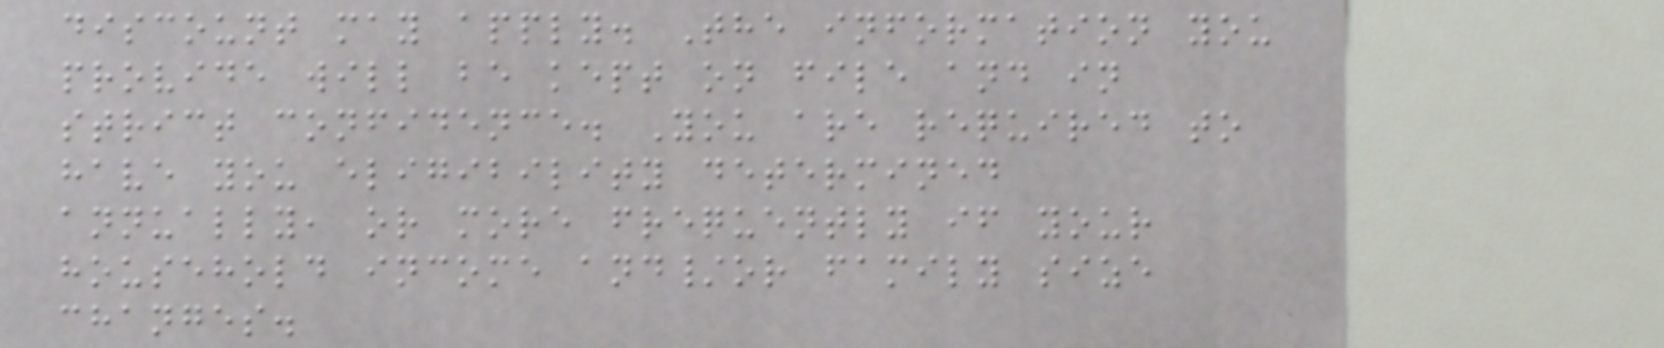discount may apply. The information you
provide will be kept on file and in
strict confidence. You are required to
have you eligibility determined
annually, or more frequently if your
household income and/or family size
changes.
